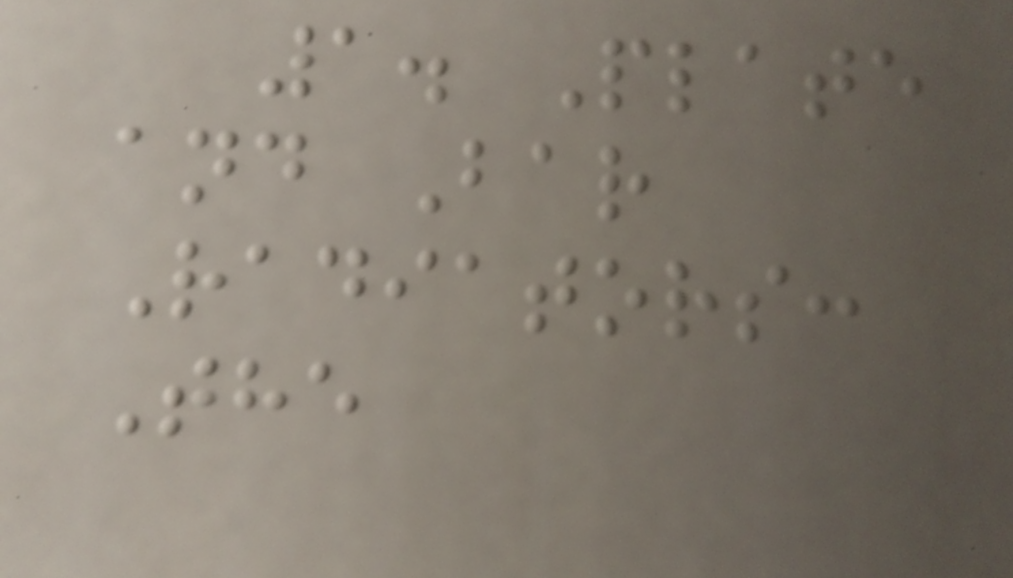1. Plate
and Bar
Radiators:
The
